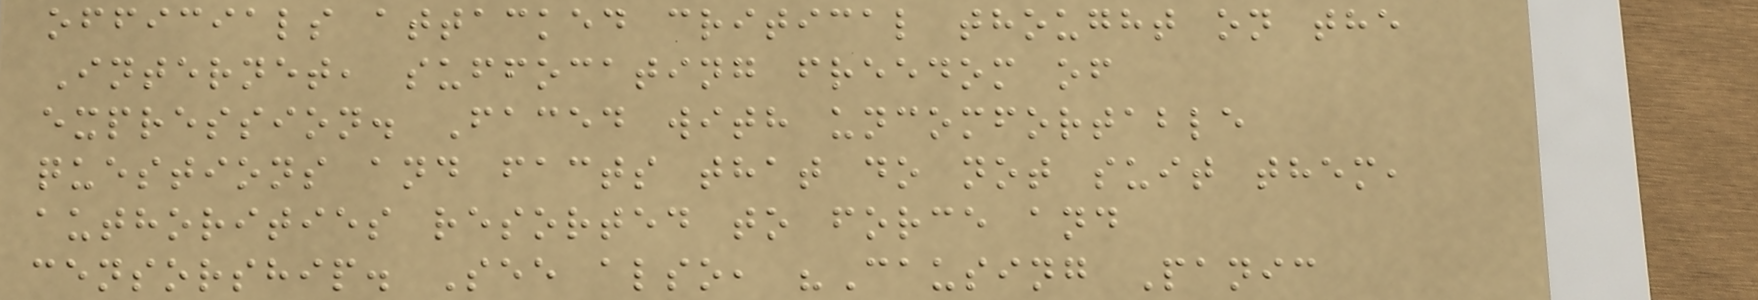officials attacked critical thought on the
Internet, suffocating freedom of
expression. Faced with uncomfortable
questions and facts that do not suit them,
authorities resorted to force and
censorship. See also, "Causing Panic
